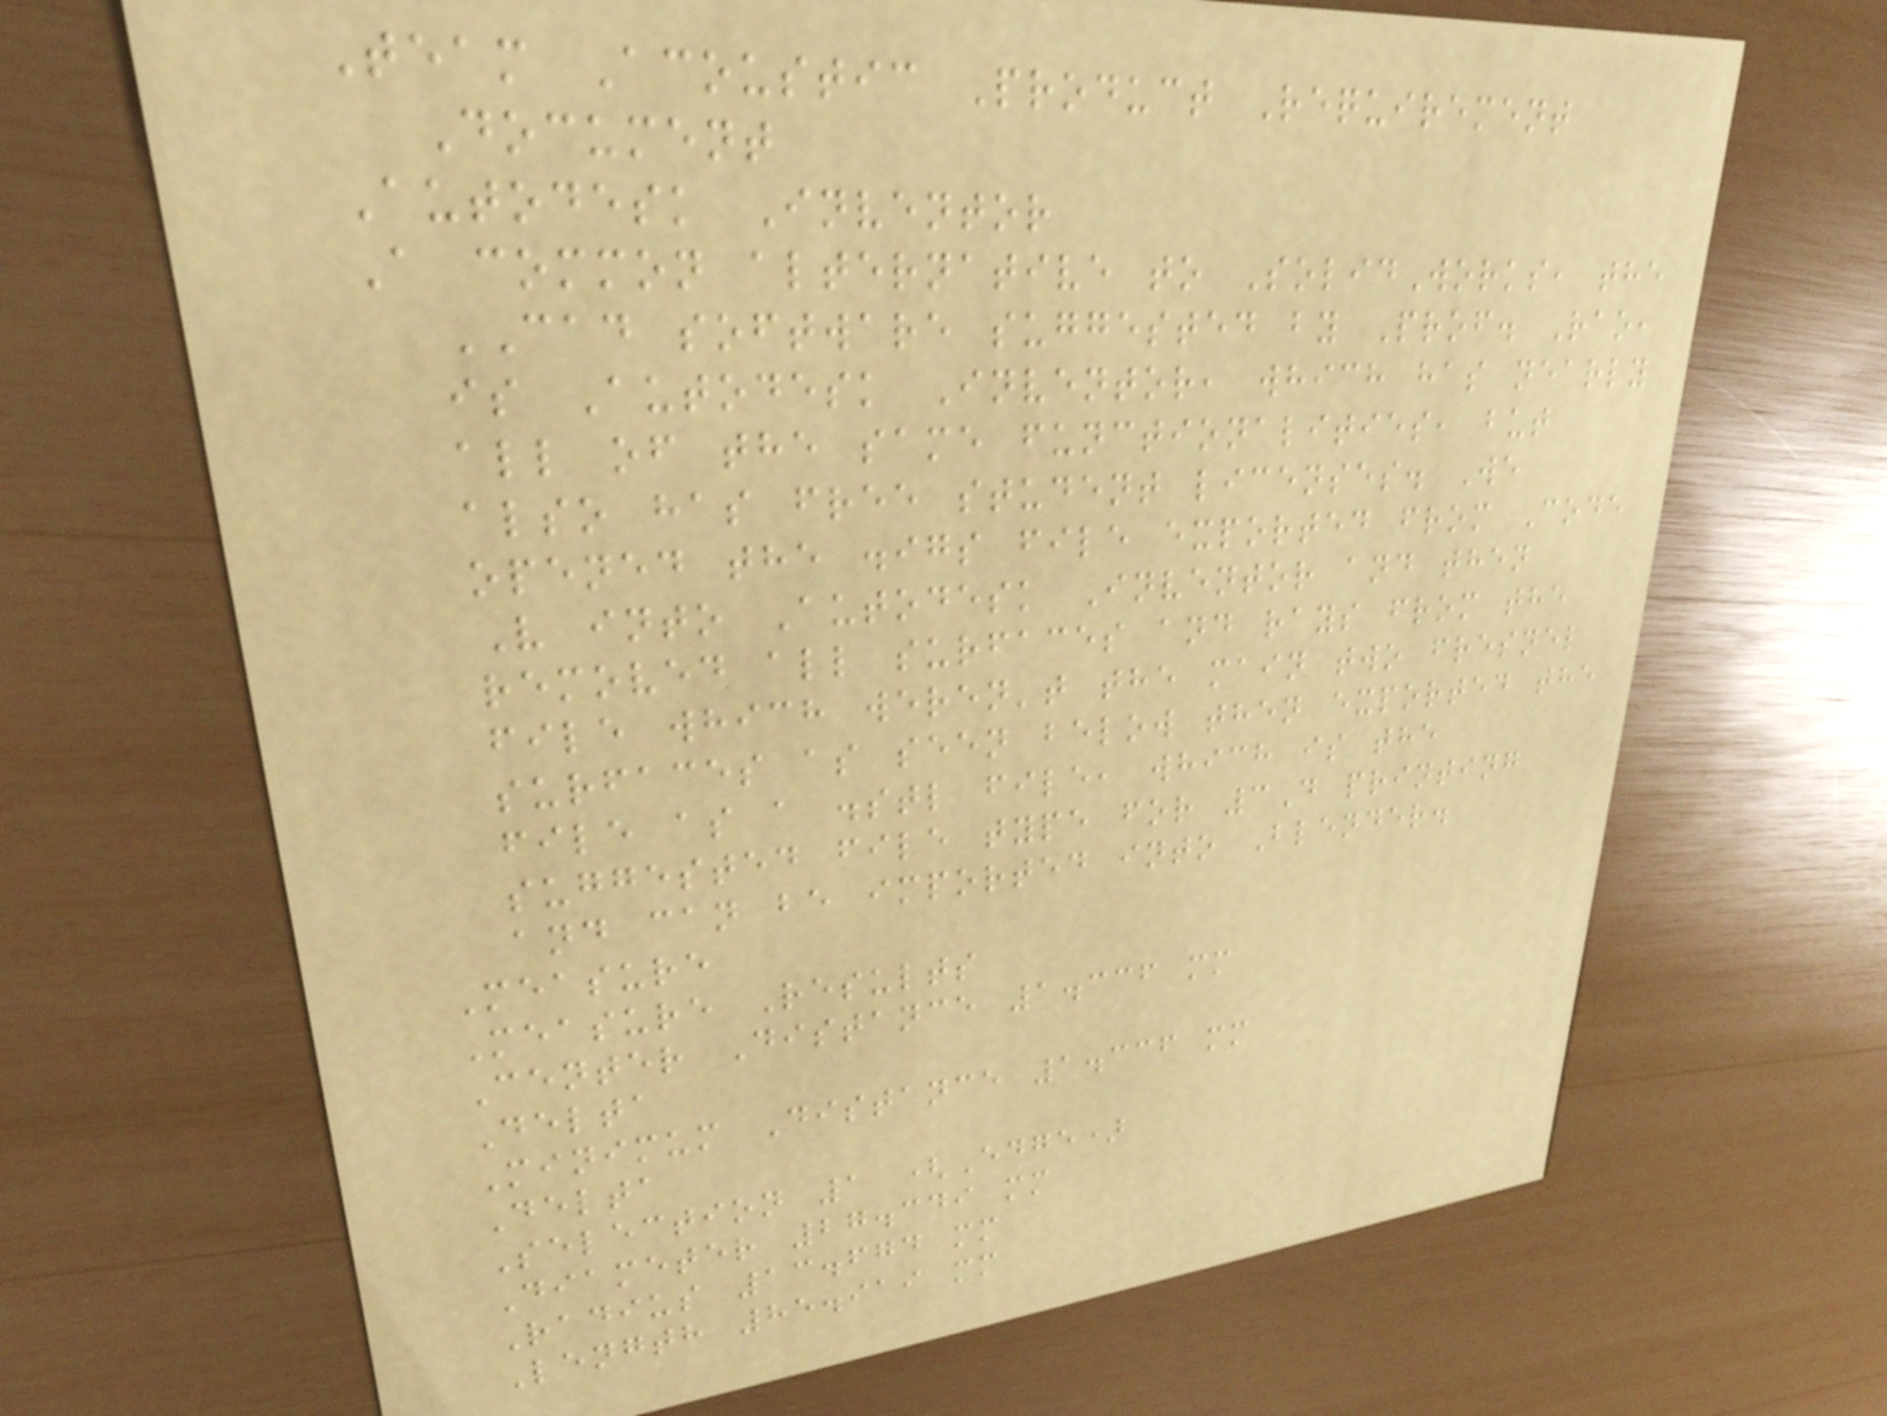Team Acoustic Product Requirement
Document
Autodesk Inventor
A common alternative to SolidWorks, the
CAD software suggested by Prof. Rao,
is Autodesk Inventor, which has nearly
all of the same functionalities, but
also has free student licenses. We
opened the .igs file exported from Code
V into Autodesk Inventor and then
removed all surfaces and rays from the
file which weren't the main two fresnel
surfaces as seen below then exported the
file as a .stl file, which is the
suggested file type for 3D printing
and can be imported into Blender.
Measure
Measure Results
Center Distance 1.336 mm
Delta
Minimum Distance 1.336 mm
Delta
Selection 1 (Edge)
Diameter 27.349 mm
Radius 13.674 mm
Length 85.919 mm
